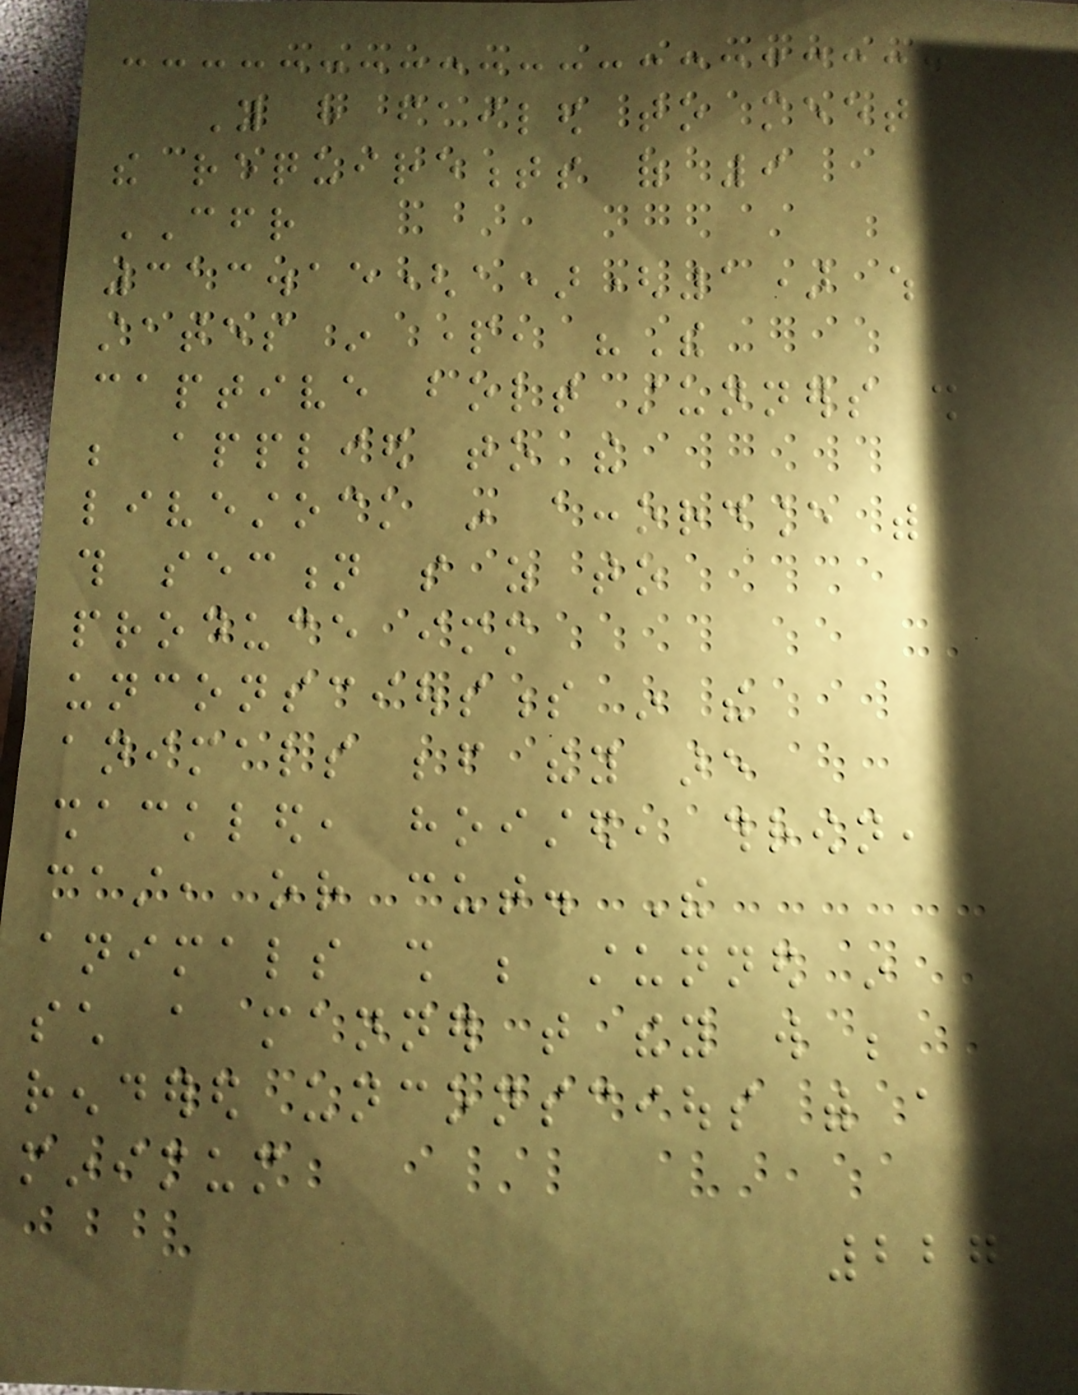You have failed to meet
the requirements of 9
CFR
313.15(a)(1) which
states in part, "The
captive bolt stunners shall
be applied to the
livestock in accordance with
this section so as to
produce immediate
unconsciousness in the
animals before they are
shackled, hoisted, thrown,
cast, or cut. The
animals shall be stunned in
such a manner that they will be
rendered unconscious with a
minimum
227
